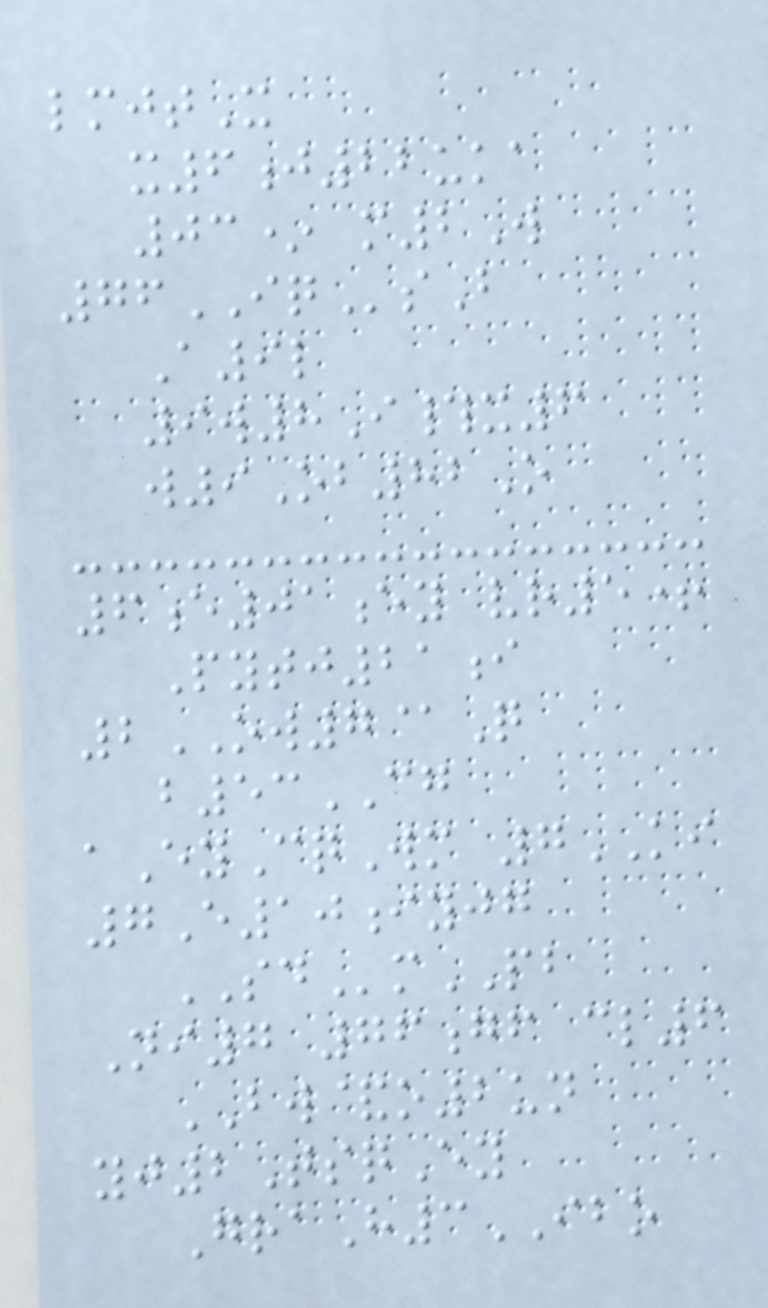lmjtX
x6j22uka
03* m2W
76IQsB
A9l
9w8I#x6
w9Ob82O
6e01ey vr5+
Pytj21i
2OW7@Q
b53CG
aEyCqWm 7KI
7E10iyjg
SDmPB
Ni7 76gf cl6
BW&o2un
yj2TsqEy
GraH3IBO
